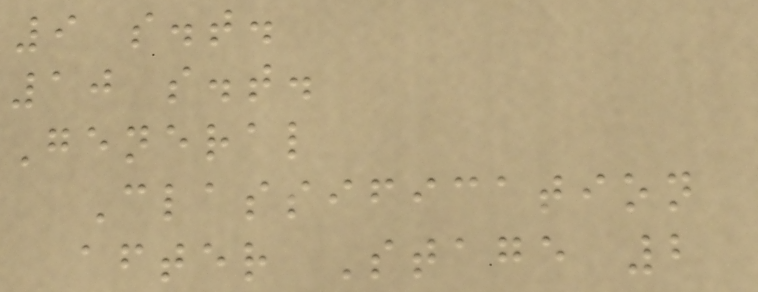9 s.t.
10 s.t.
General
Classification
after Stage 2
